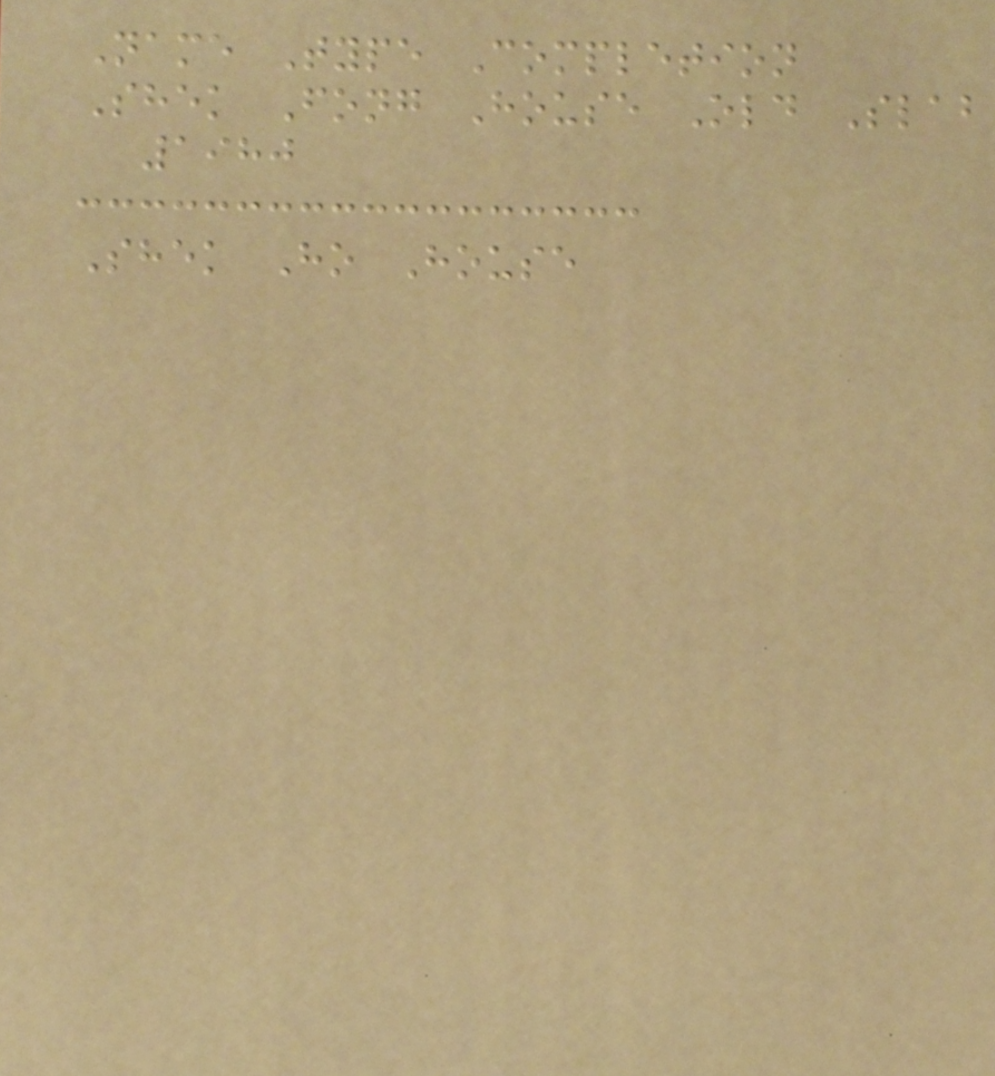Name Type Completion
Shek Fong House Old Slab
1980
Shek Ho House
